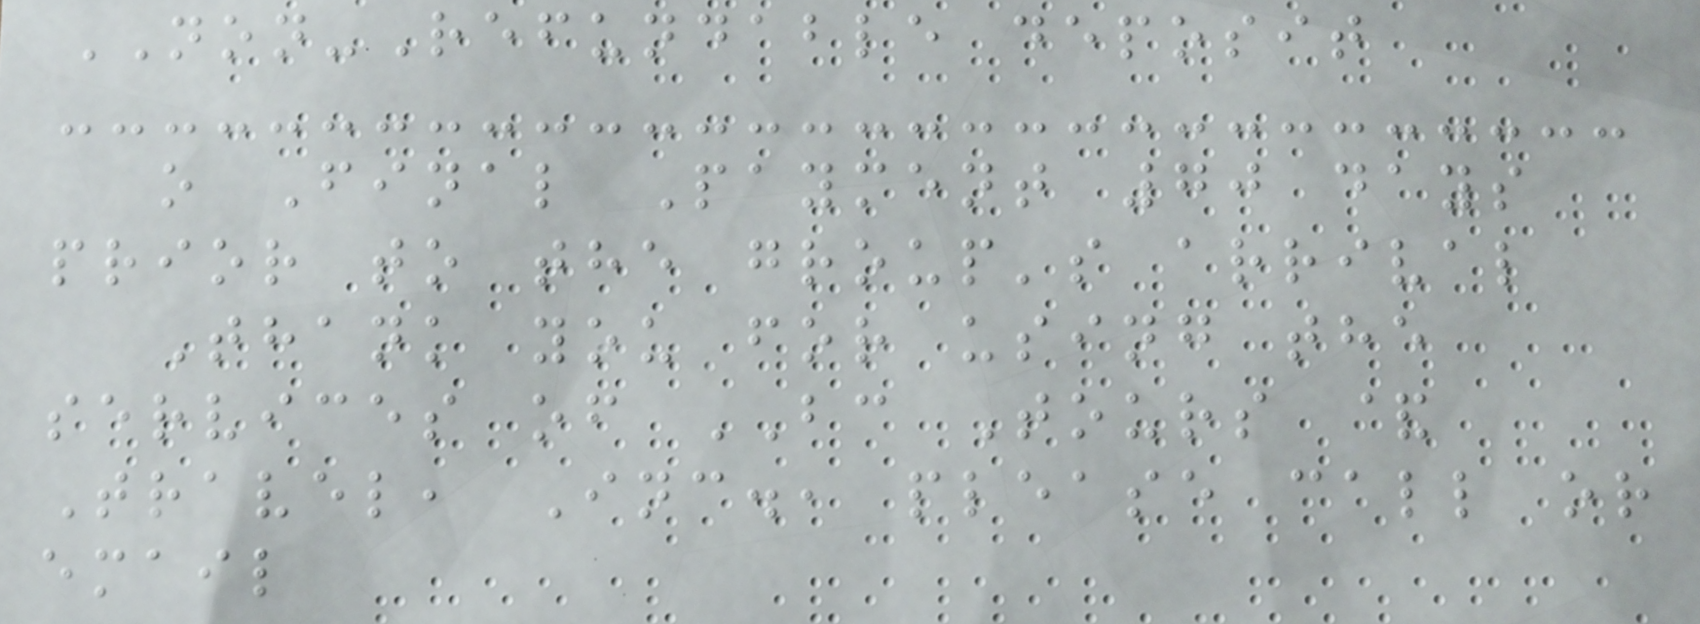NON-Refundable deposit
o Final Payment 70 days
prior to the group's arrival
Thank you for using the
services of BC Tours &
Travel, Inc., please call or
email
